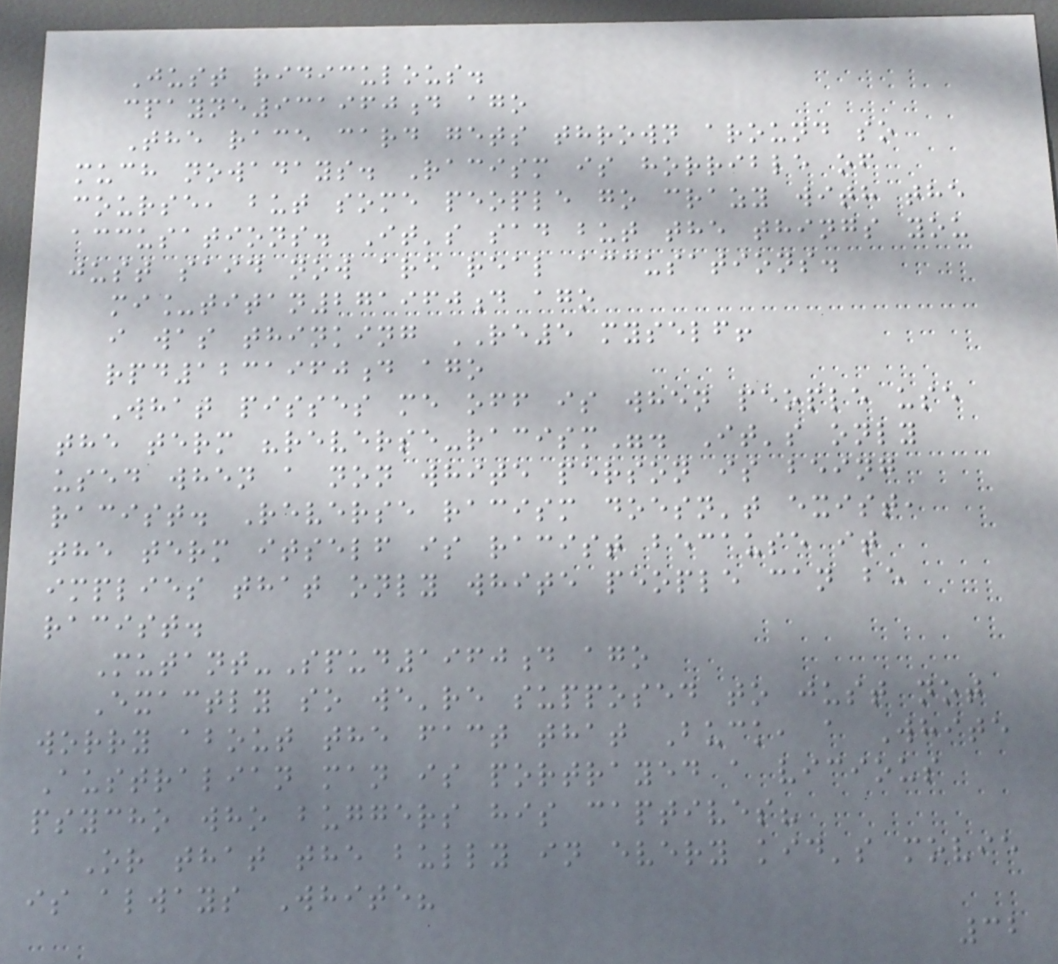Just ridiculous.
cpayne931960d ago
The race card gets thrown around so
much nowadays. Racism is horrible of
course, but some people go crazy with the
accusations. It's sad but the things you
just said now are real accusations.
mi_titan271960d ago
i was thinking RE5 myself!
rpd1231960d ago
What pisses me off is when people use
the term "reverse-racism". It's only
used when a non white person is being
racist. Reverse racism doesn't exist,
the term itself is racist because it
implies that only white people can be
racist.
Mutant-Spud1960d ago
Exactly so we're supposed to just not
worry about the fact that Buck, a White
Australian man is portrayed a vicious
psycho who buggers his captives?
Or that the bully in every kid's movie
is always White?
32
